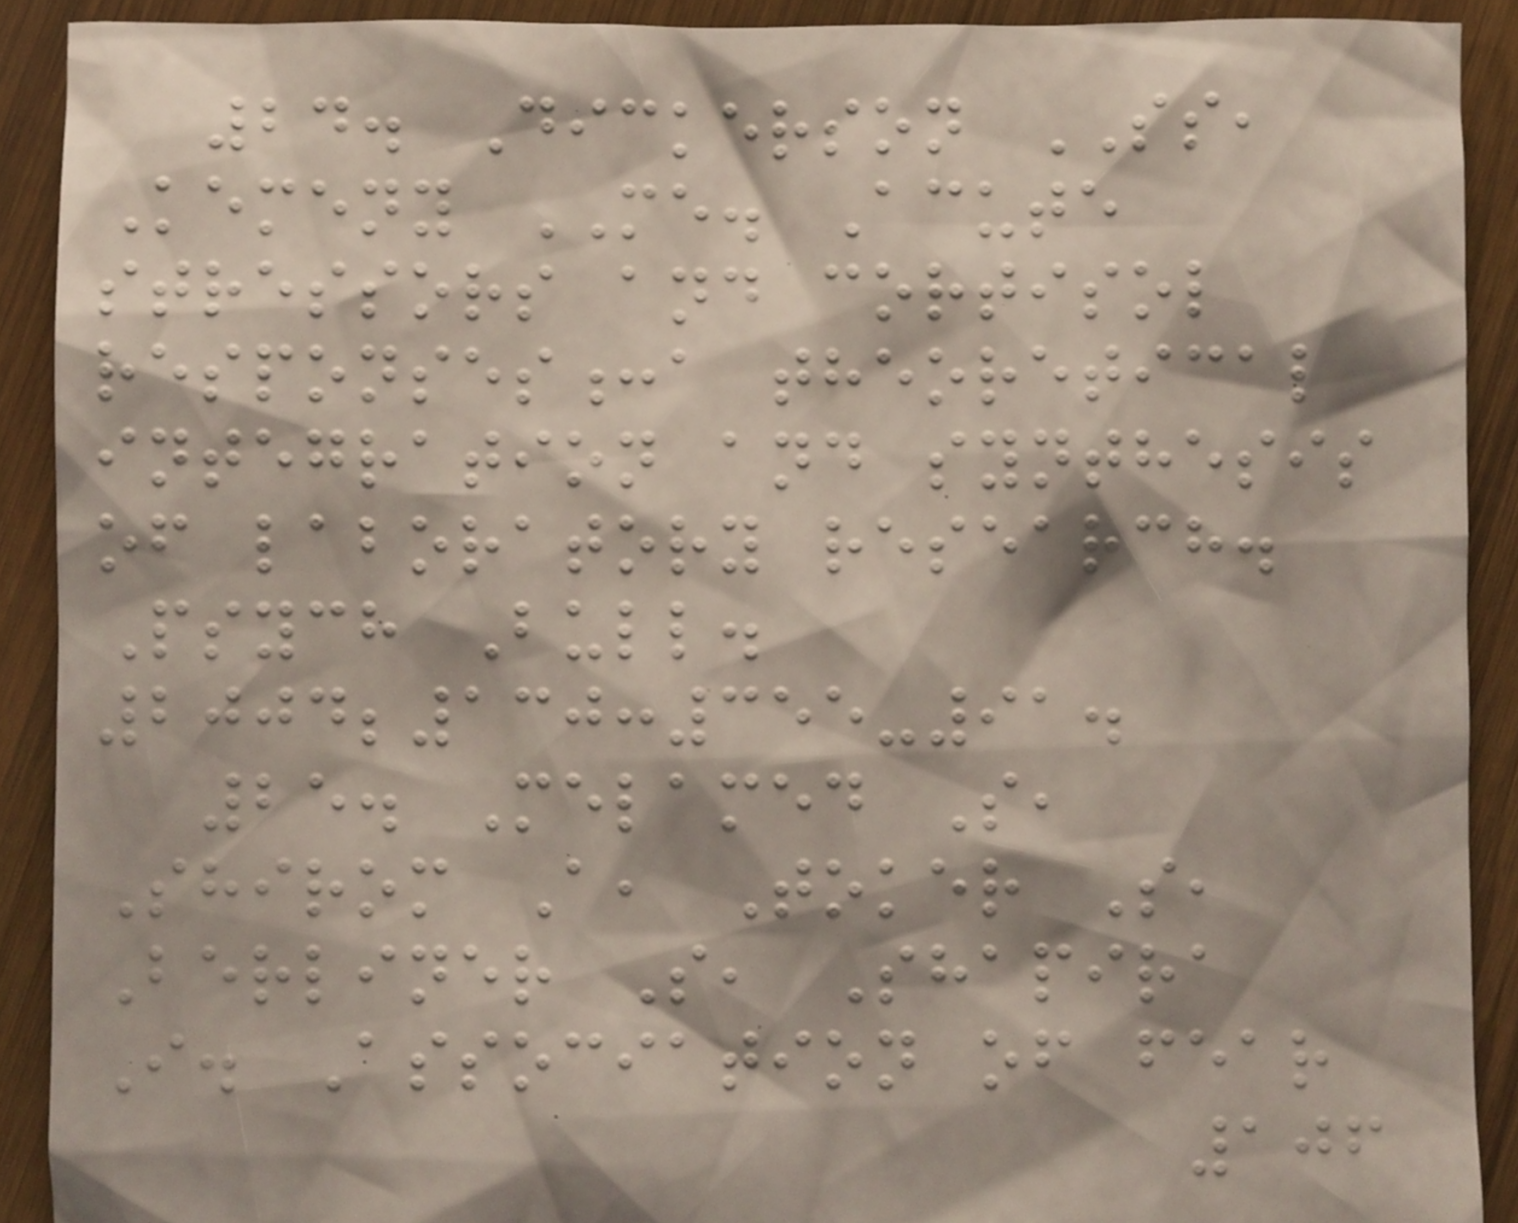24. Dickerson SS,
Kemeny ME. Acute
stressors and cortisol
responses:a theoretical
integration and synthesis
of laboratory research.
Psych Bull.
2004;130:355-91.
25. Melamed S,
Shirom A, Toker S,
Berliner S, Shapira
I. Association of fear
106
